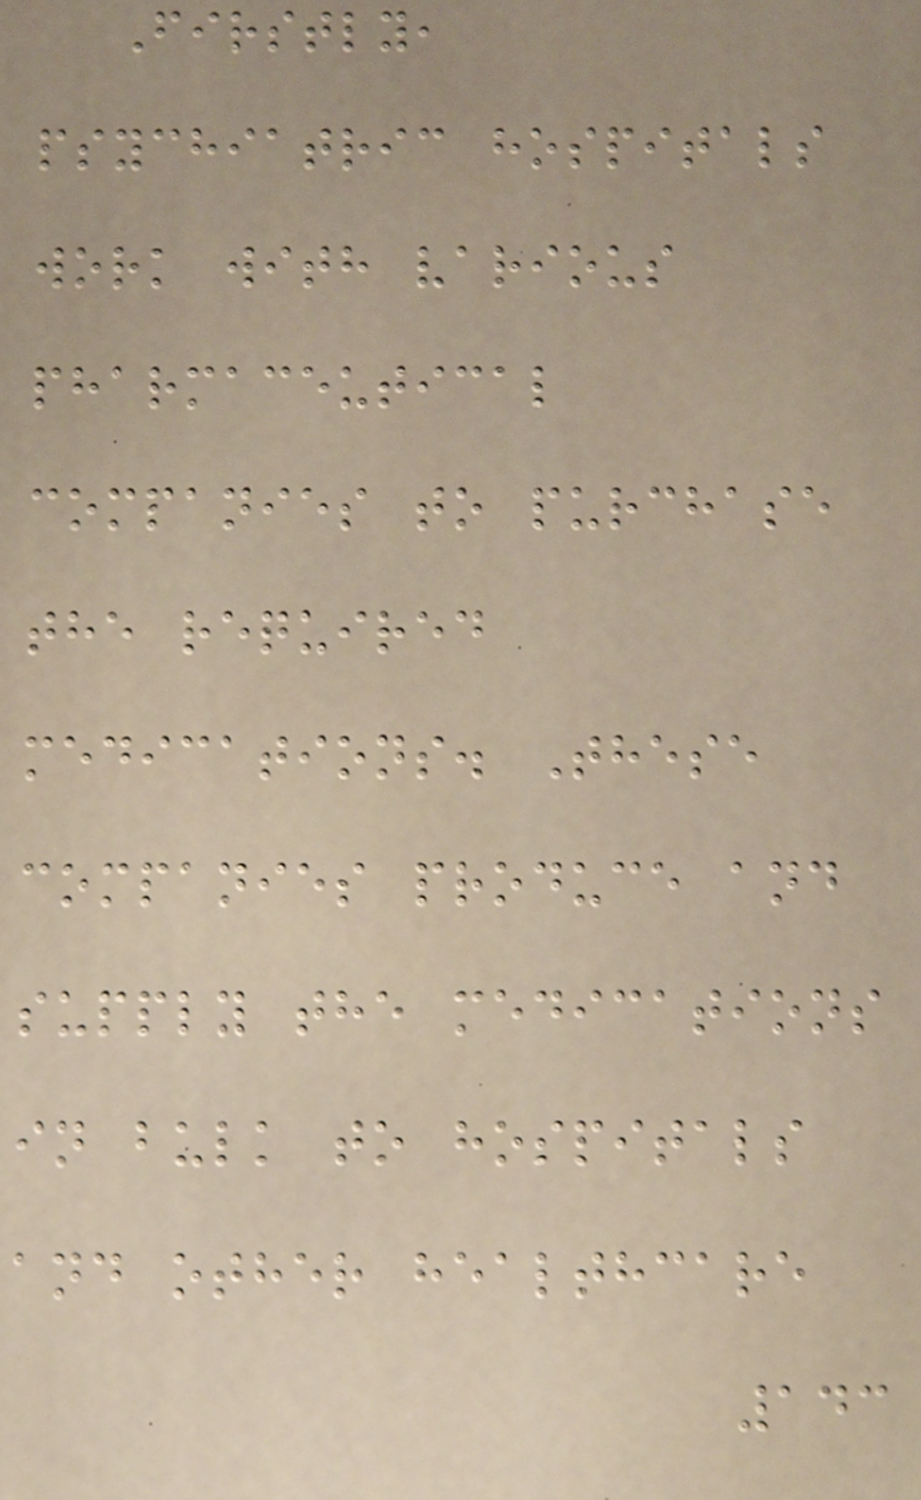Firstly,
psychiatric hospitals
work with various
pharmaceutical
companies to purchase
the required
medications. These
companies produce and
supply the medications
in bulk to hospitals
and other healthcare
143
